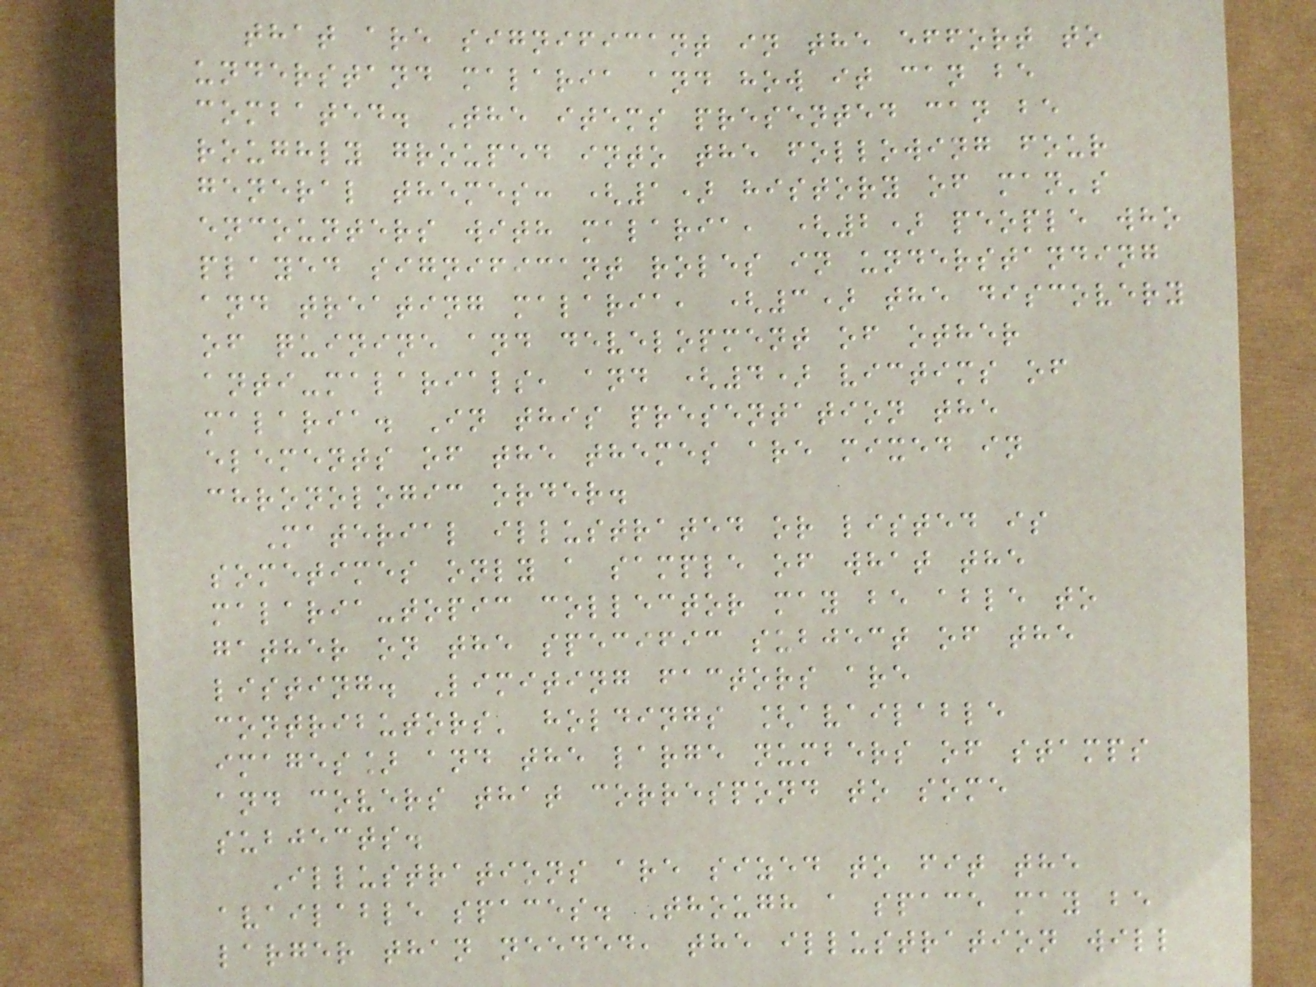that are significant in the effort to
understand malaria and how it can be
combated. The items presented can be
roughly grouped into the following four
general themes: (1) history of man's
encounters with malaria, (2) people who
played significant roles in understanding
and treating malaria, (3) the discovery
of quinine and development of other
anti-malarials, and (4) victims of
malaria. In this presentation the
elements of the themes are mixed in
chronologic order.
Material illustrated or listed is
sometimes only a sample of what the
malaria-topic collector may be able to
gather on the specific subject of the
listing. Limiting factors are
contributors' holdings [available
images] and the large numbers of stamps
and covers that correspond to some
subjects.
Illustrations are sized to fit the
available spaces. Though a space may be
larger than needed, the illustration will
